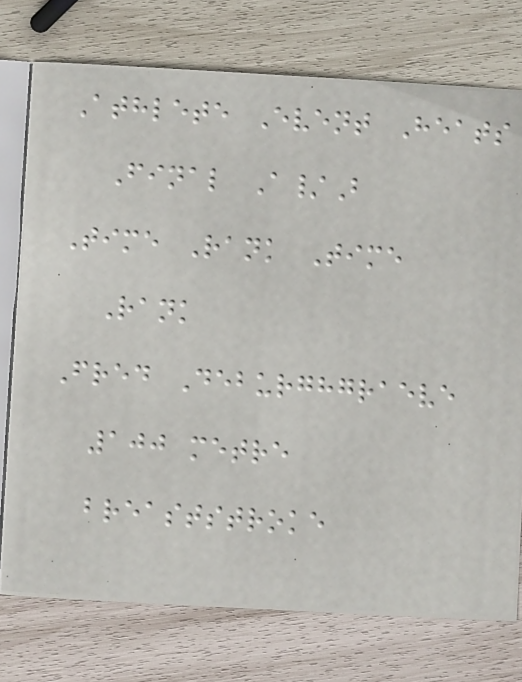Athlete Event Heats
Final A/B
Time Rank Time
Rank
Fred Deburghgraeve
100 metre
breaststroke
